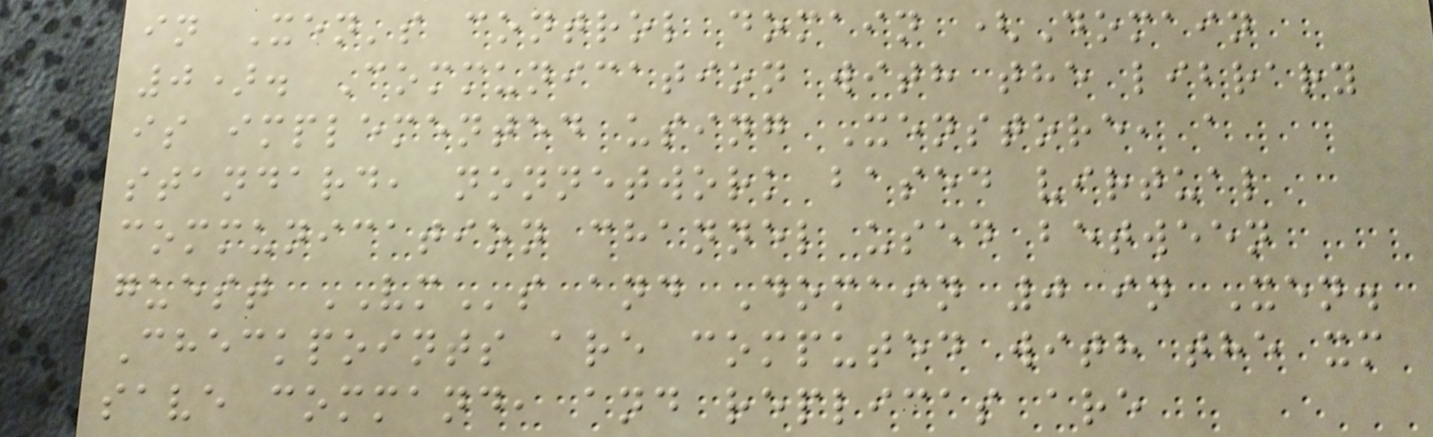in Xen's control domain (Domain
0). Communication with the library
is implemented using Xenstore, a
standard, nonnetwork based virtual
communication channel used between
guest VMs and Domain 0 in Xen.
Checkpoints are computed with the xm
save command, and replicas are
